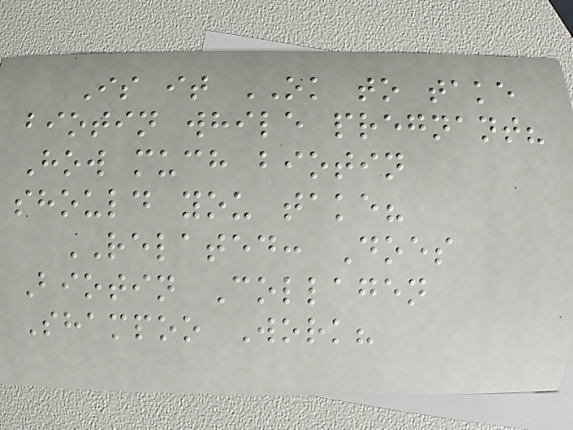Is it OK to take
biotin while pregnant?
How much biotin
should you take?
RELATED: Does
Biotin Collagen
Shampoo Work?
